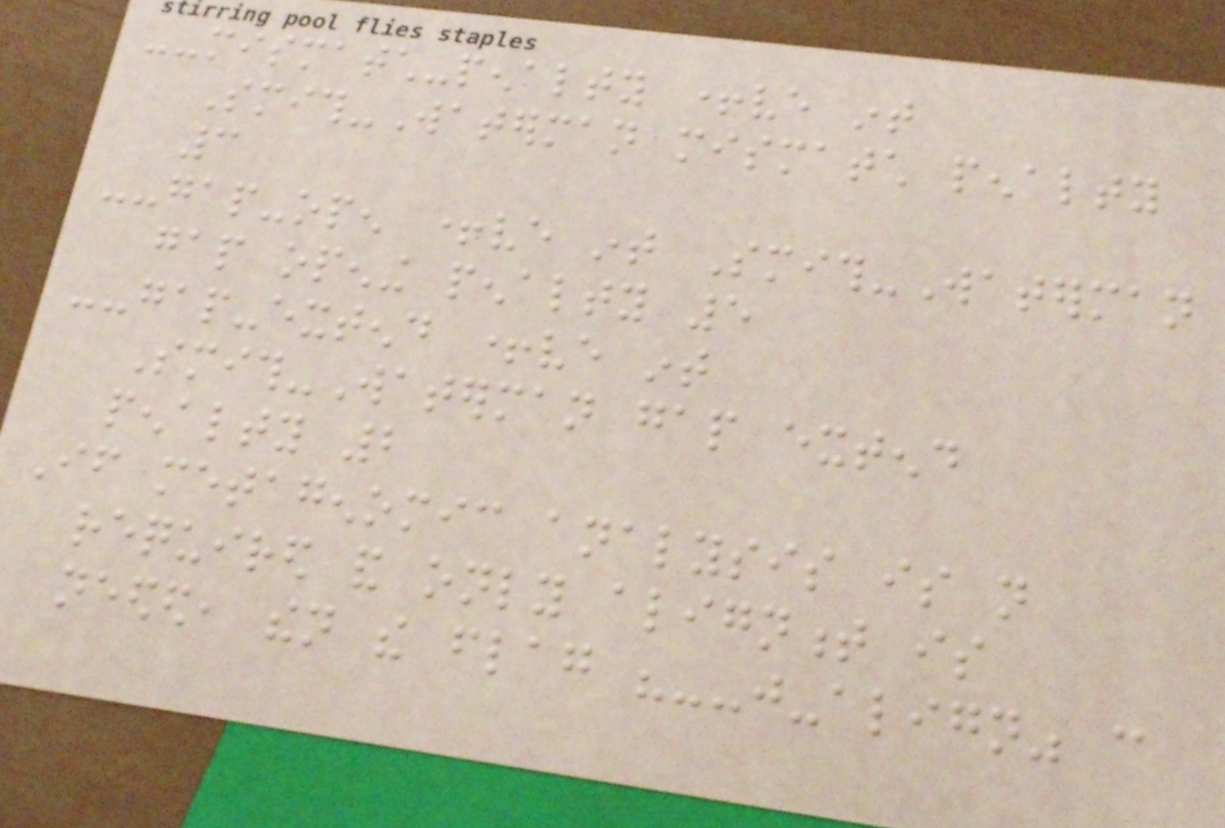--mismatch-penalty +ve int
Smith-Waterman mismatch penalty
3
--gap-open +ve int Smith-Waterman
gap opening penalty 5
--gap-extend +ve int
Smith-Waterman gap extend
penalty 2
If metagenomic analysis is not
required and only alignment is
needed, then the flag "--just-align" can
